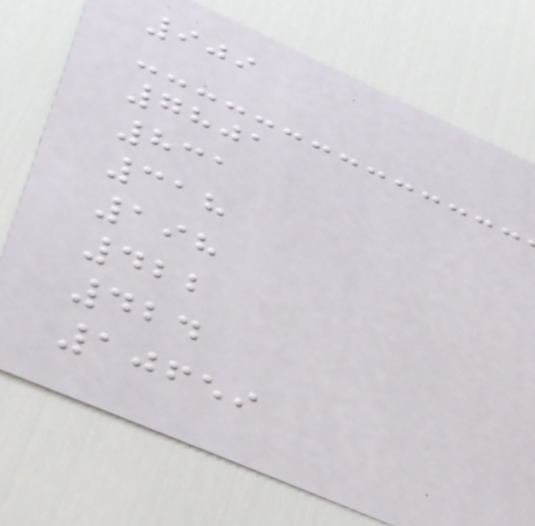909
7801
831
318
198
422
424
10659
